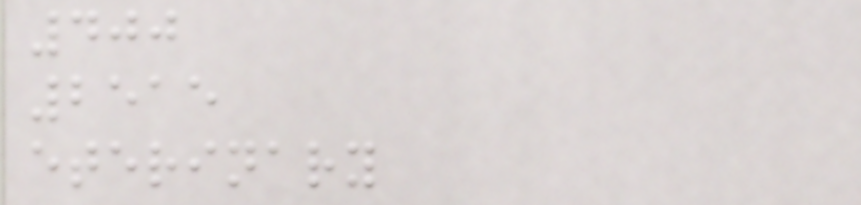400
2515
eterinary
